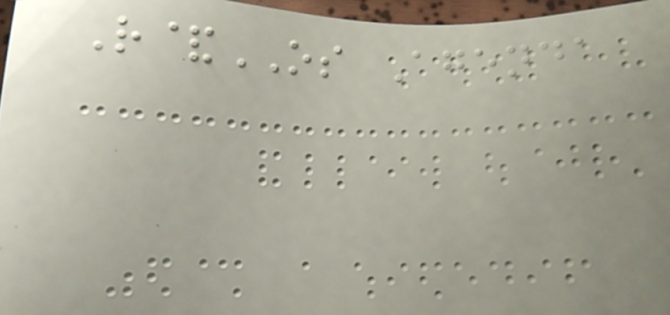R&OS Agenda
